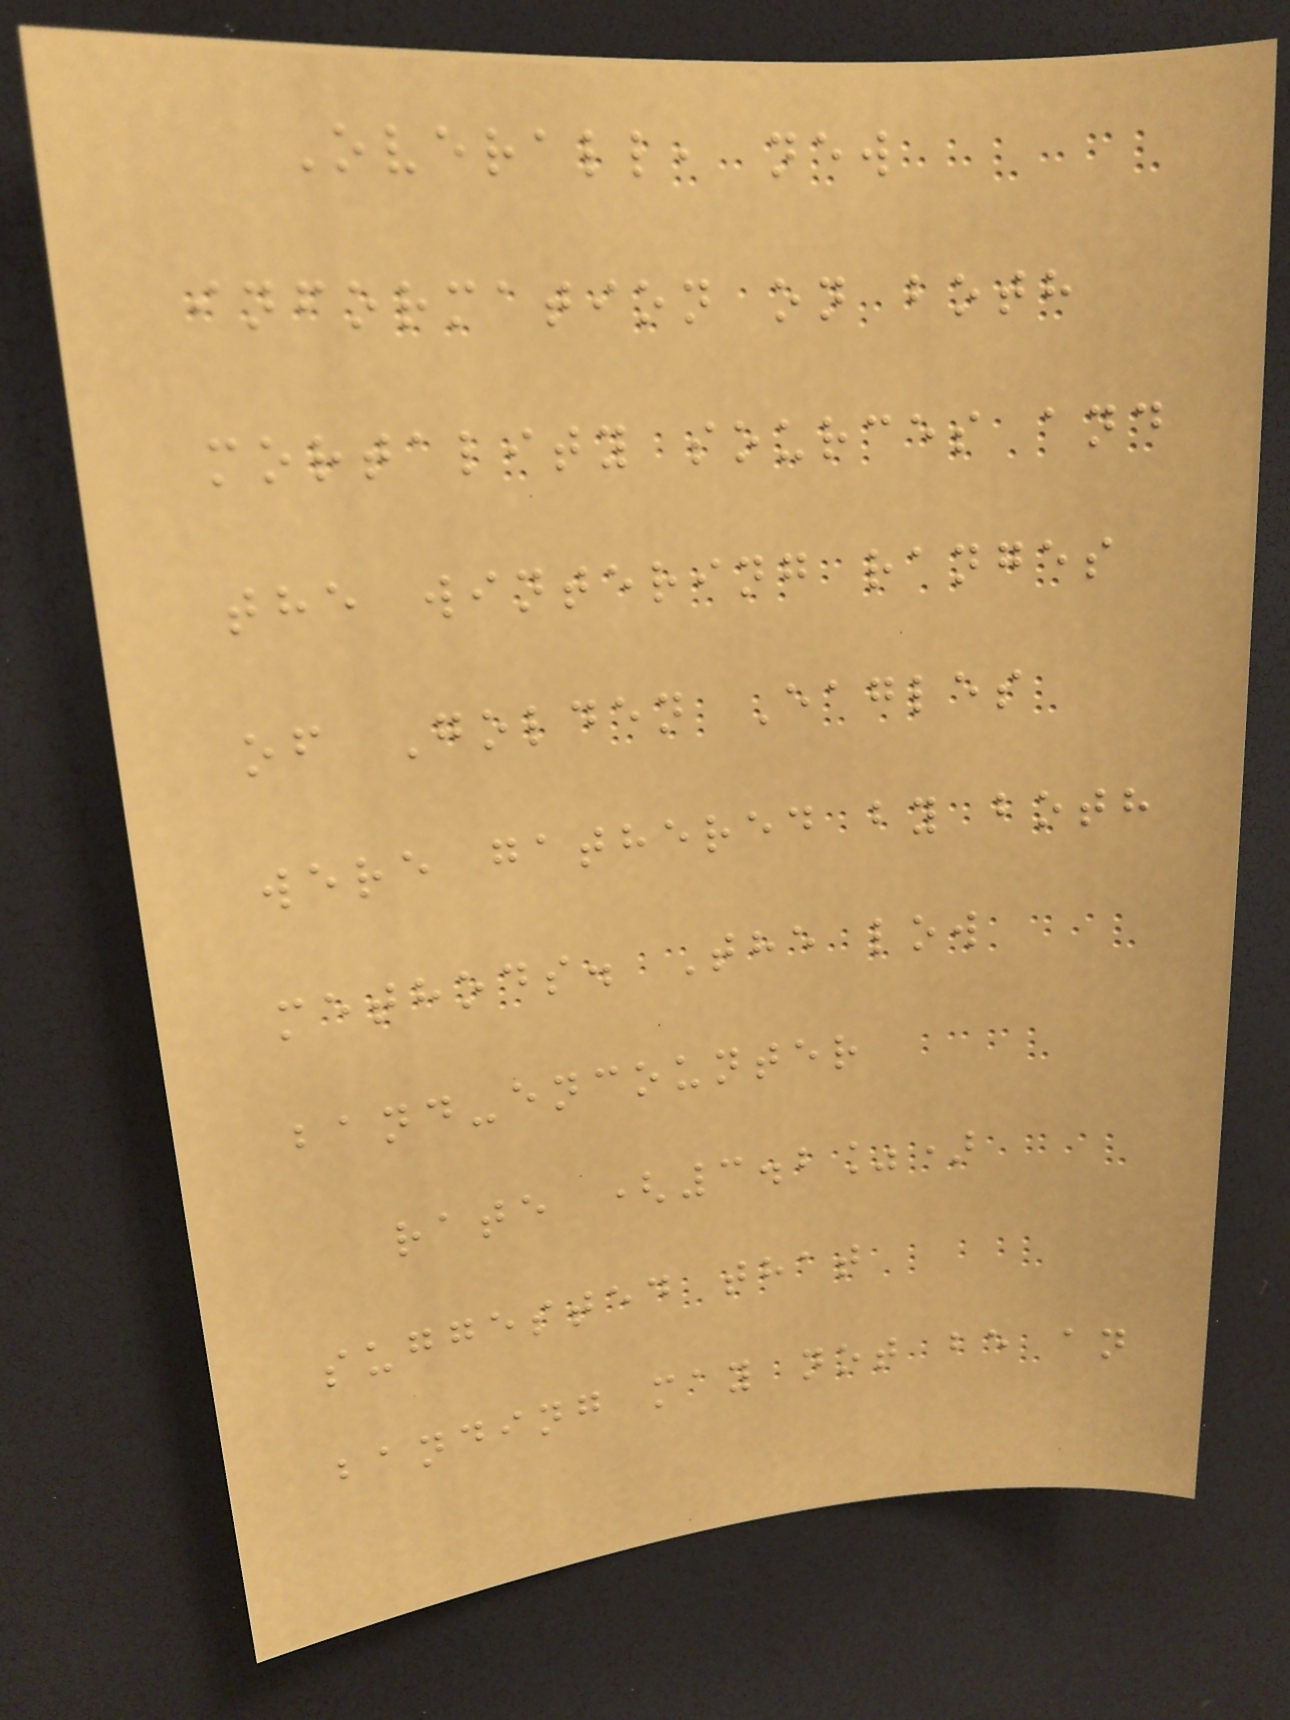Overall, new
information on both
mortality sources and
the wintering ranges
of Golden Eagles
were gathered by both
methods. The low
band-encounter
rate (3.2%)
suggested that
banding may not be an
